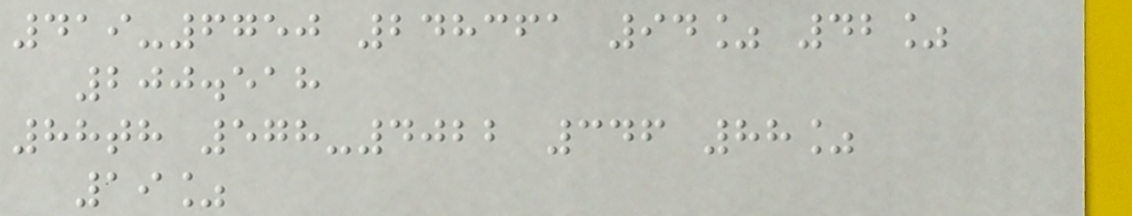419-6750 248361 94% 42%
200.518
88th 578-4022 346 88%
19%
